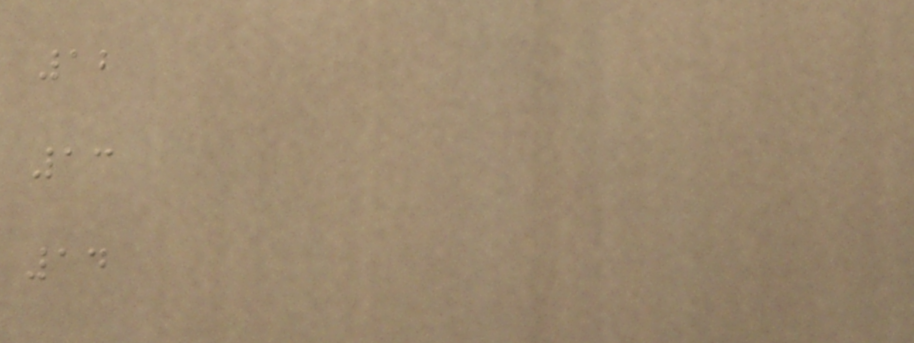12
13
14
